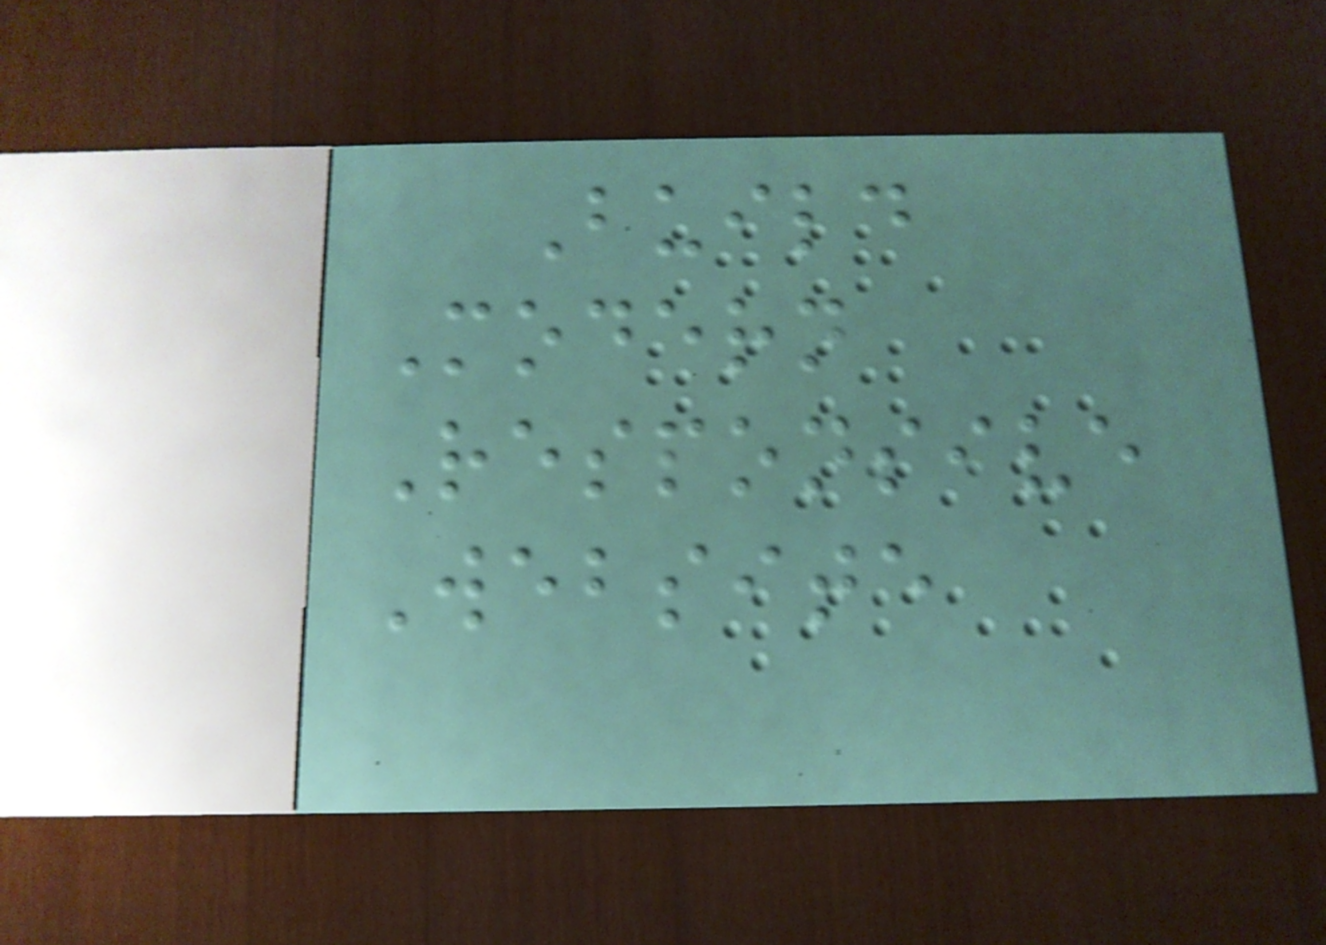Build
Modern
Responsive
Website
